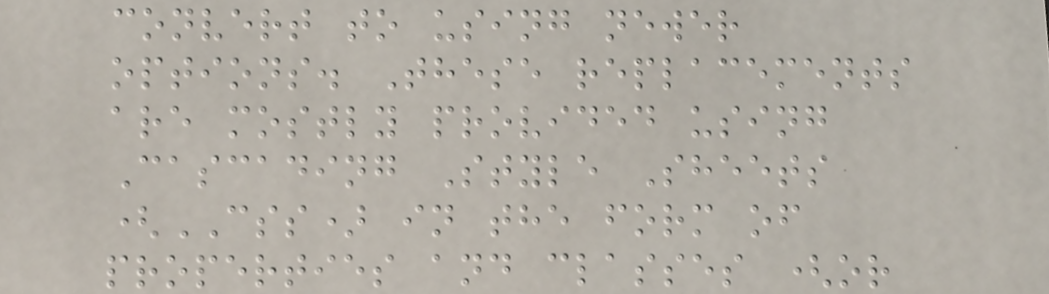convert to using newer
options. These replacements
are mostly provided using
Cascading Style Sheets
(CSS) in the form of
properties and classes (or
